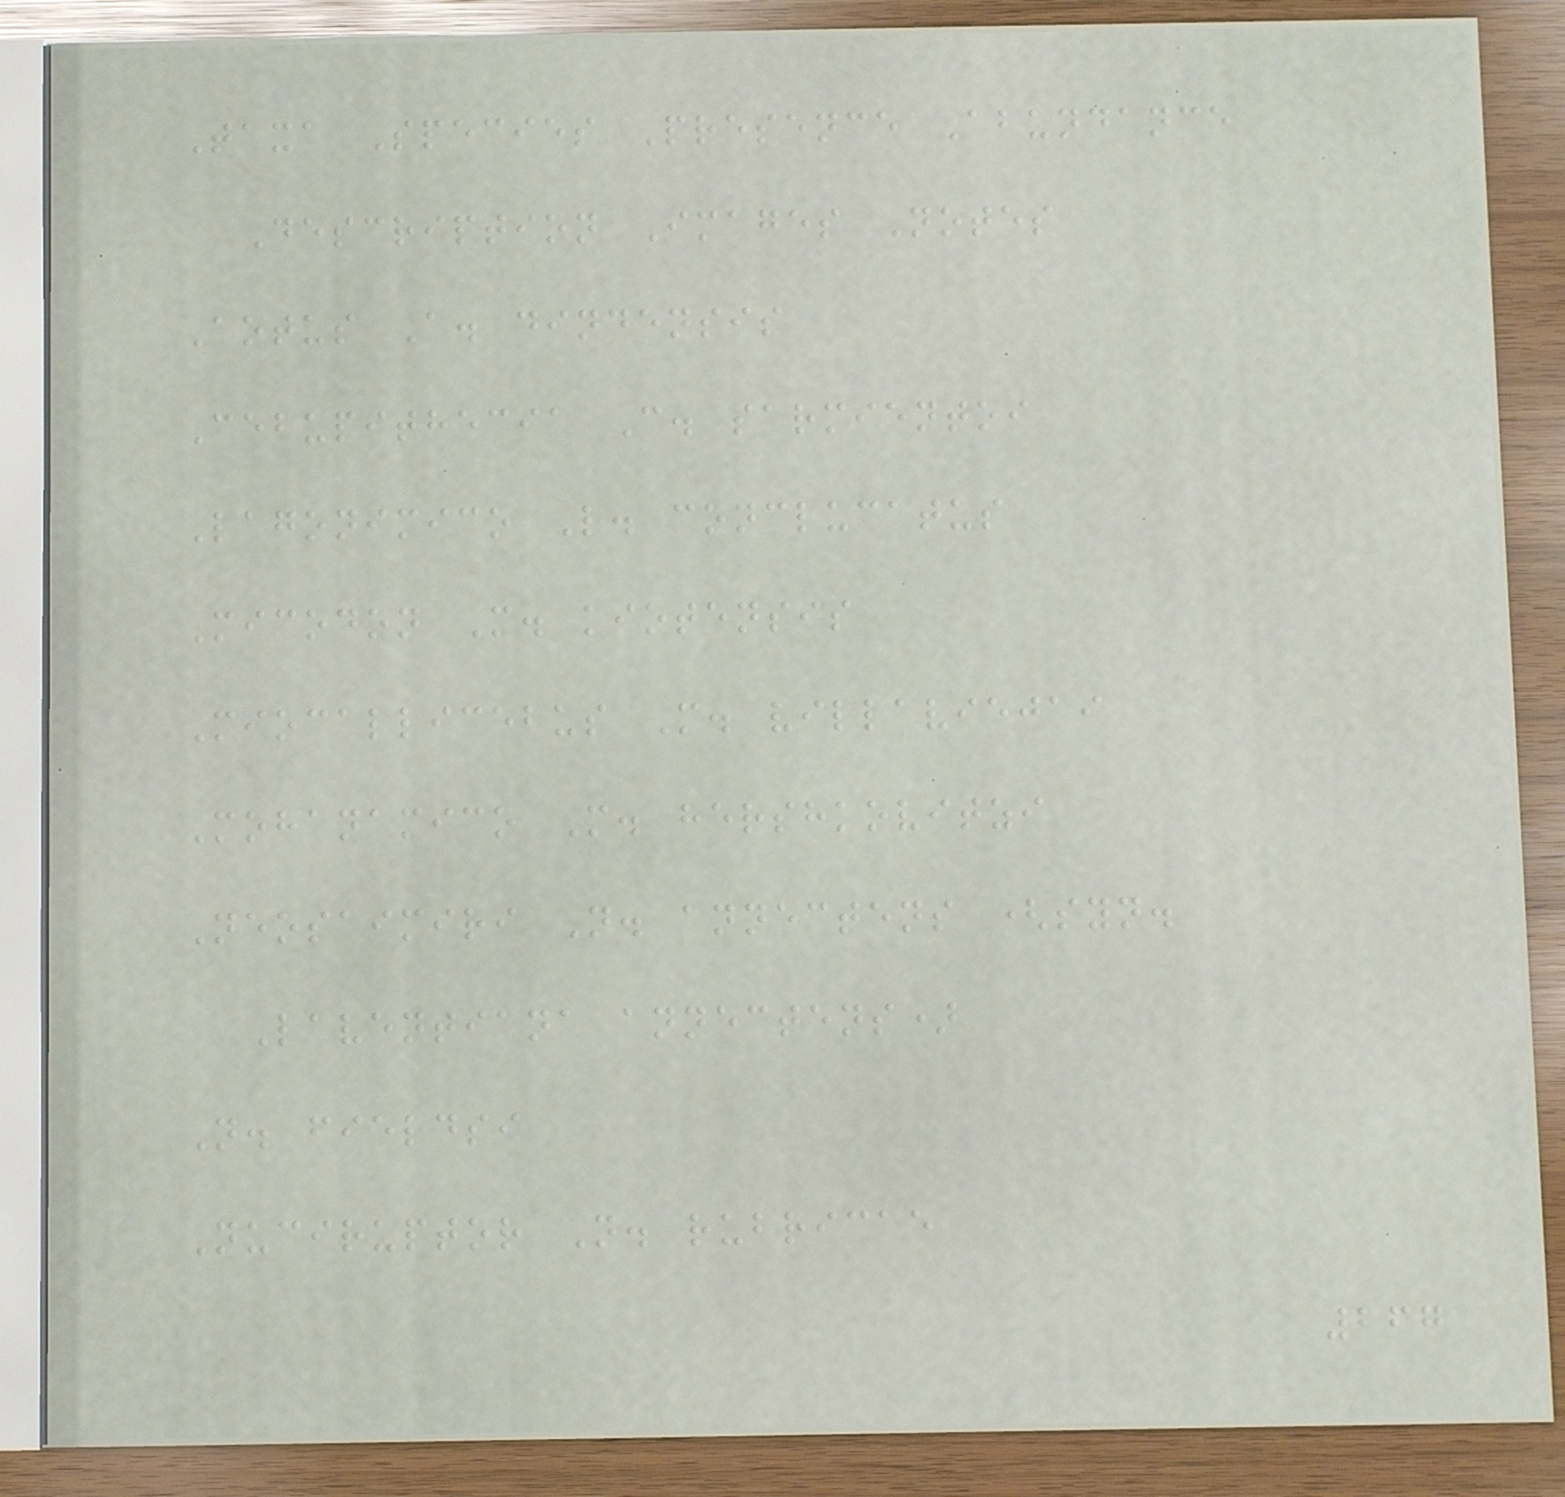Taxa Species Presence Abundance
Description Images Notes
Aotus A. dindensis
Cebupithecia C. sarmientoi
Lagonimico L. conclucatus
Micodon M. kiotensis
Miocallicebus M. villaviejai
Mohanamico M. hershkovitzi
Neosaimiri N. annectens (syn.
Laventiana annectens)
N. fieldsi
Nuciruptor N. rubricae
267
